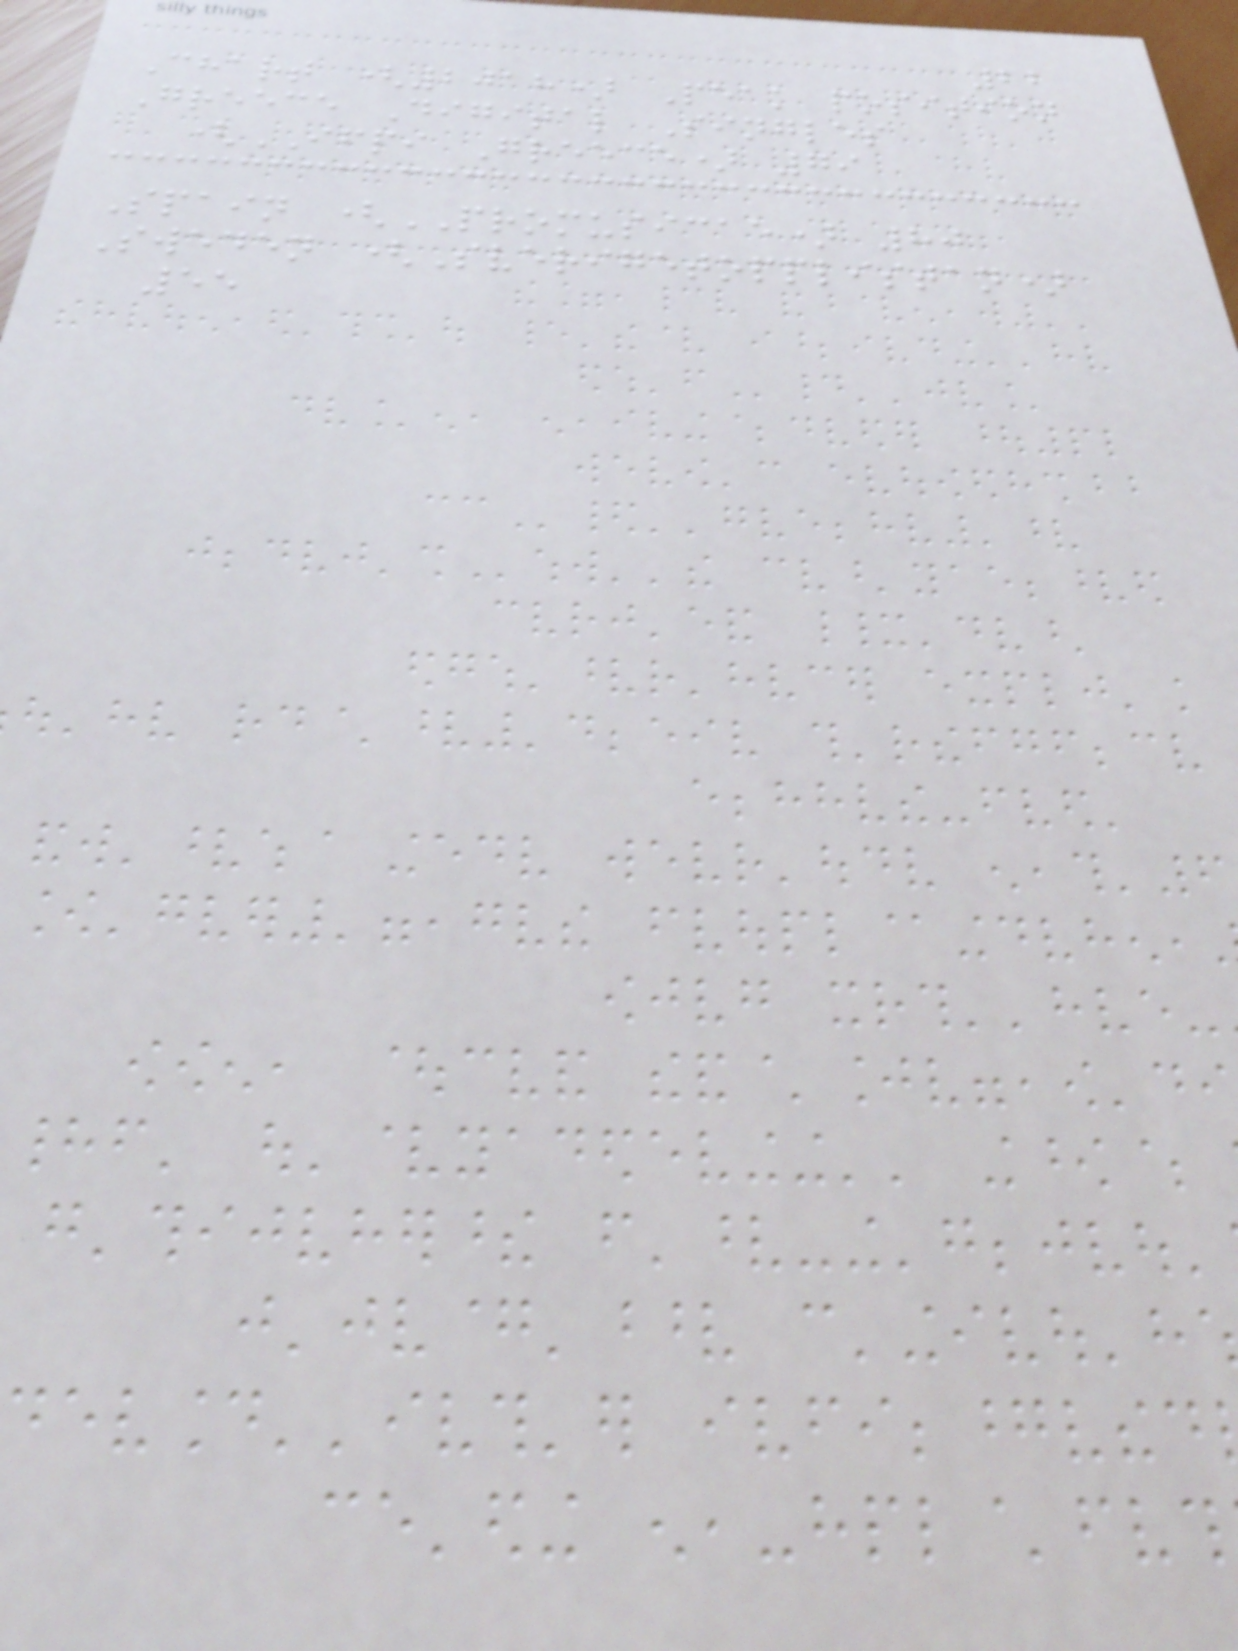22
Chart (2018) Peak position
Greece Digital Singles
(IFPI Greece) 79
Spain (PROMUSICAE) 80
Sweden (Sverigetopplistan)
55
